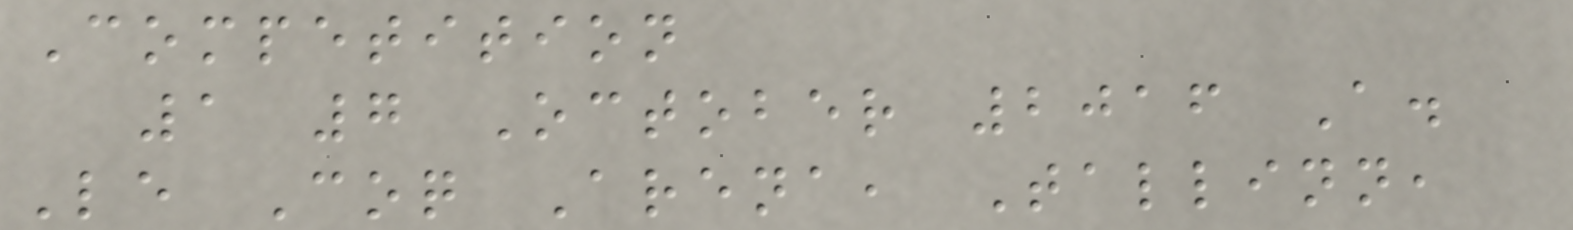Competition
1 7 October 2016 A.
Le Coq Arena, Tallinn,
